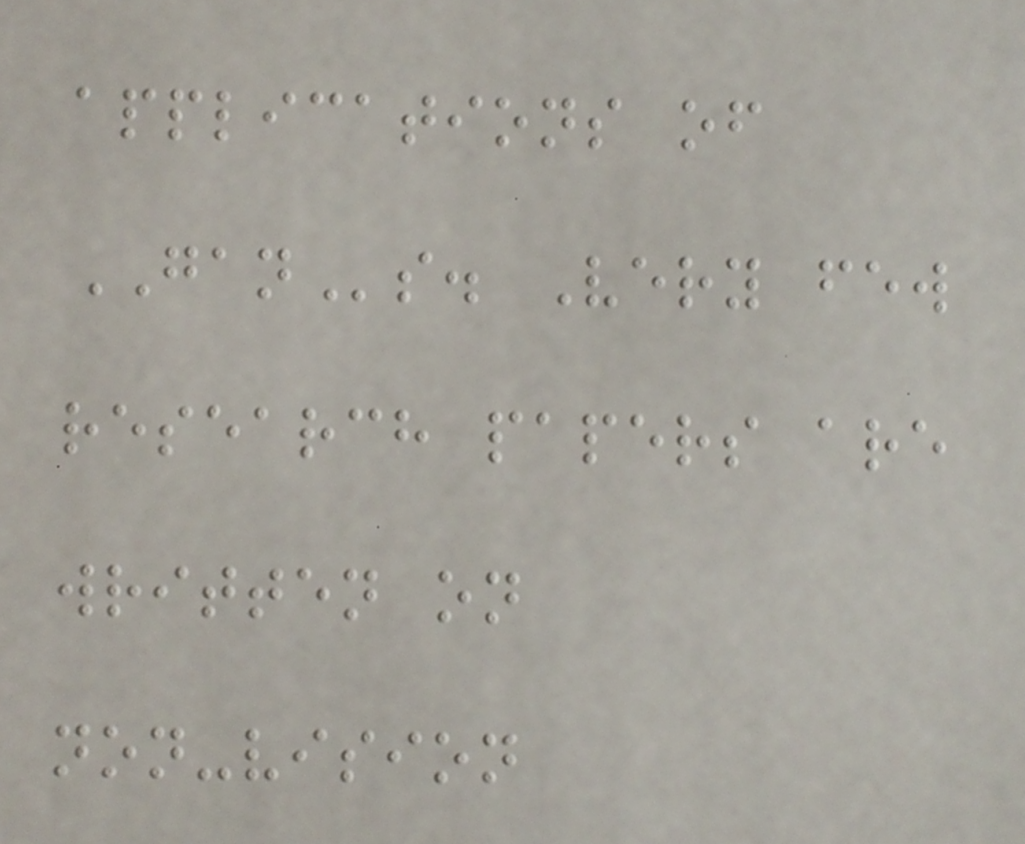applications of
GANs. Very few
research papers are
written on
non-vision
